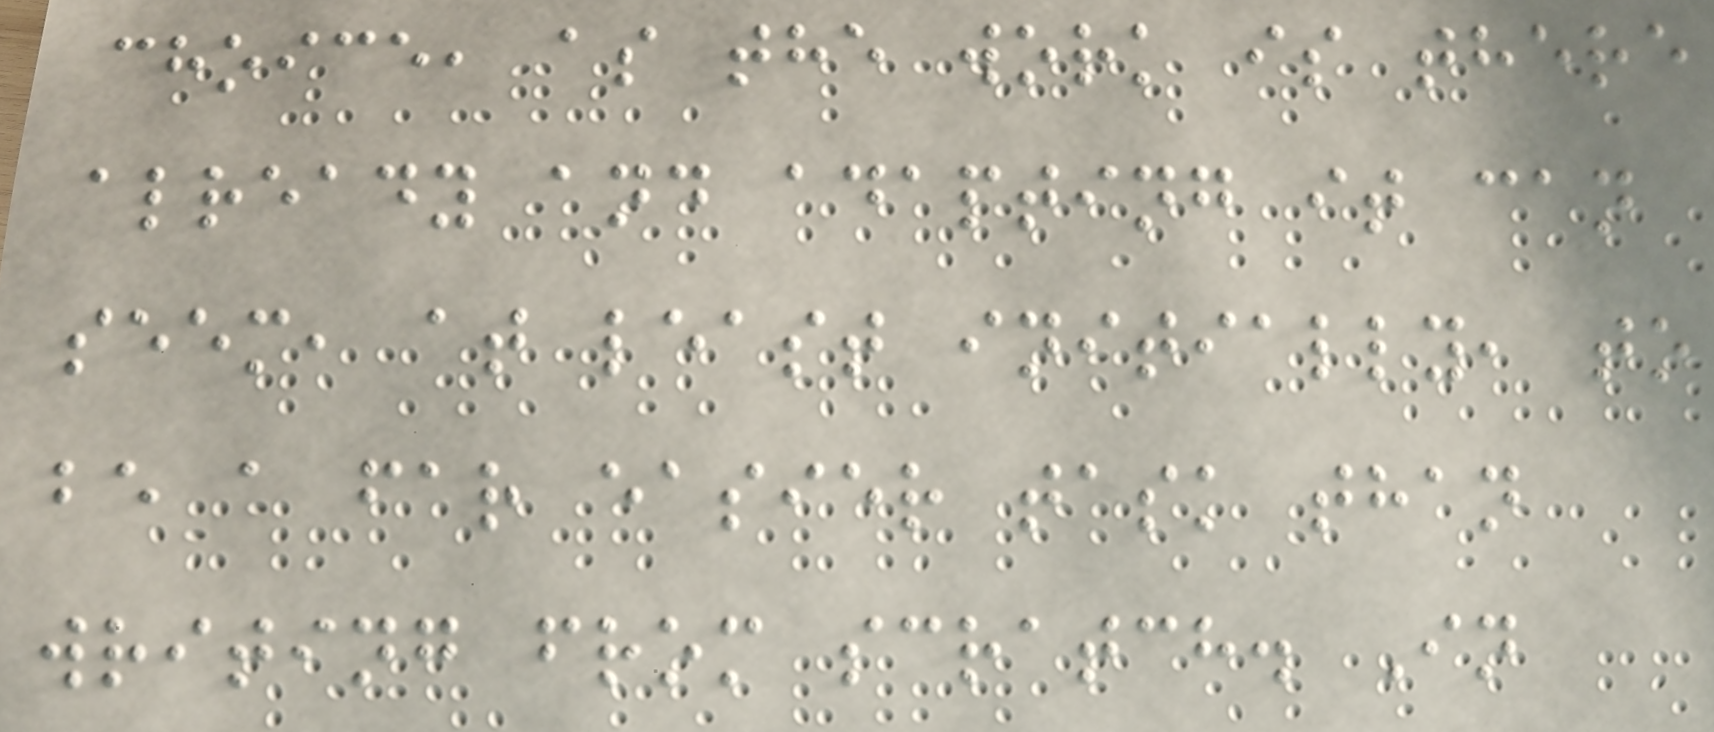choice, as the work is there
already and adapting it can
seem, at least initially, to
be a far easier task than
writing from scratch. In
